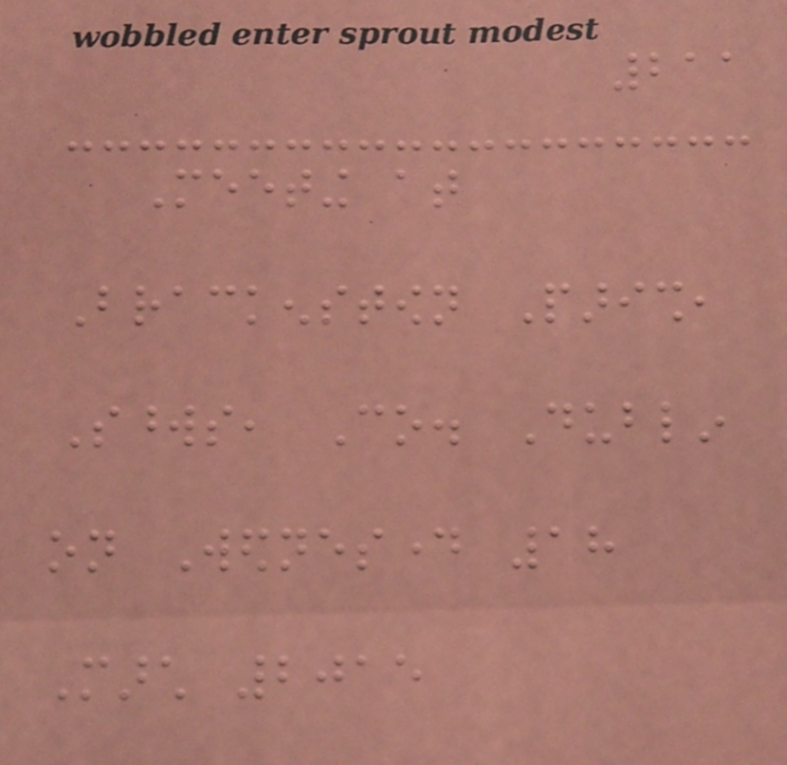211
Meeting at
Brackenstown Parish,
Swords, Co. Dublin
on Wednesday 18
March 2015
